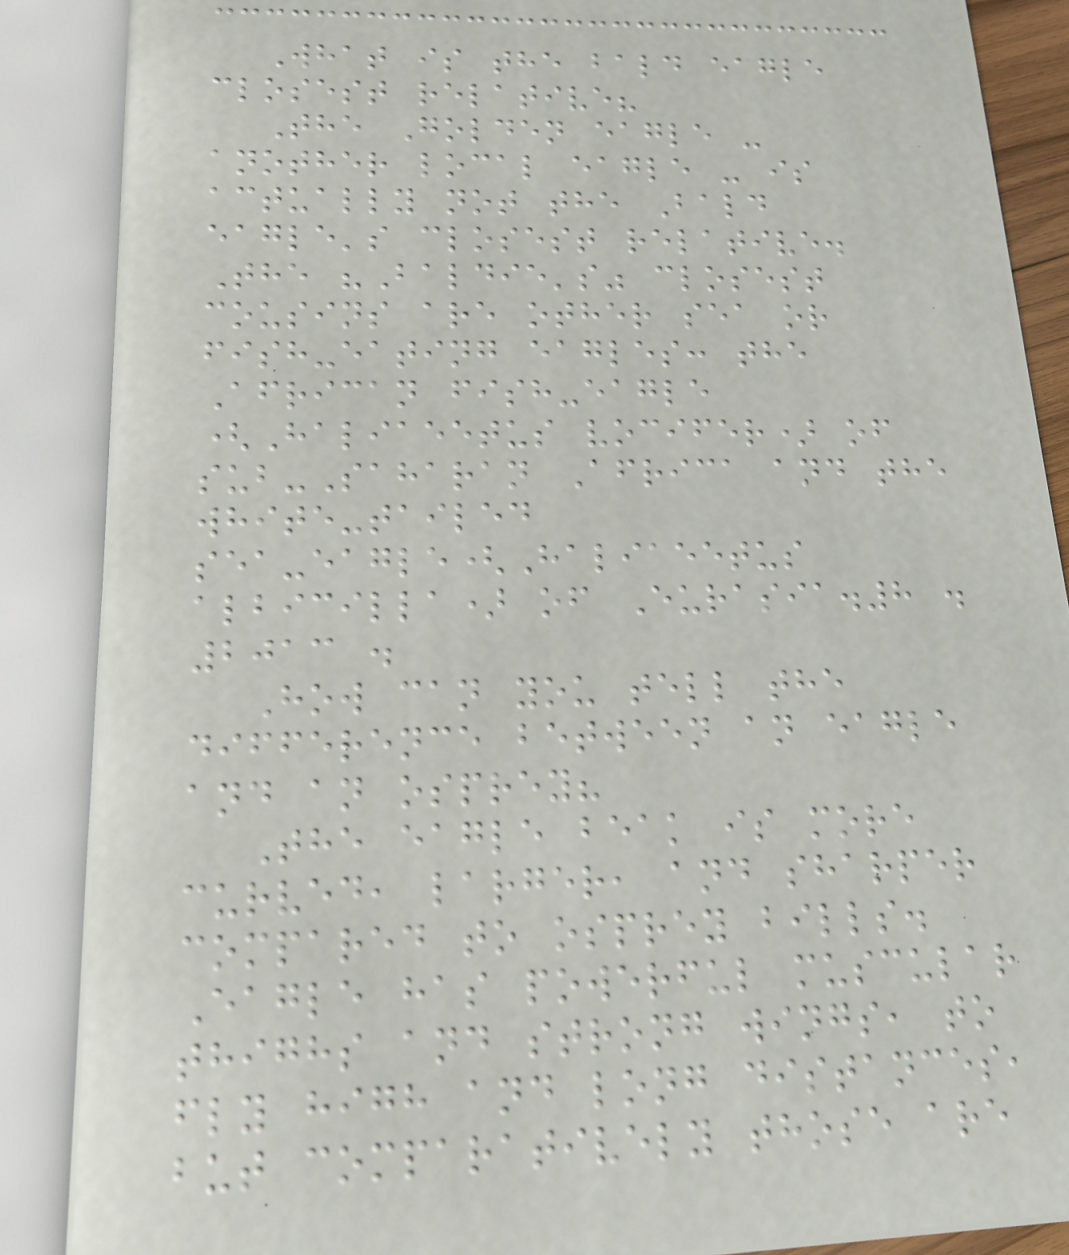What is the bald eagle
closest relative?
The Golden eagle -
another local eagle - is
actually not the Bald
eagle's closest relative.
The "Baldie's" closest
cousins are other sea or
fish-eating eagles: the
African fish-eagle
(Haliaeetus vocifer) of
sub-Saharan Africa and the
white-tailed
sea-eagle(Haliaeetus
albicilla) of Eurasia.8 .
2013 .
How can you tell the
difference between an eagle
and an osprey?
The eagle beak is more
curved, larger, and sharper
compared to osprey bills.
Eagle has powerful muscular
thighs and strong wings, to
fly high and long distances,
but comparatively those are
